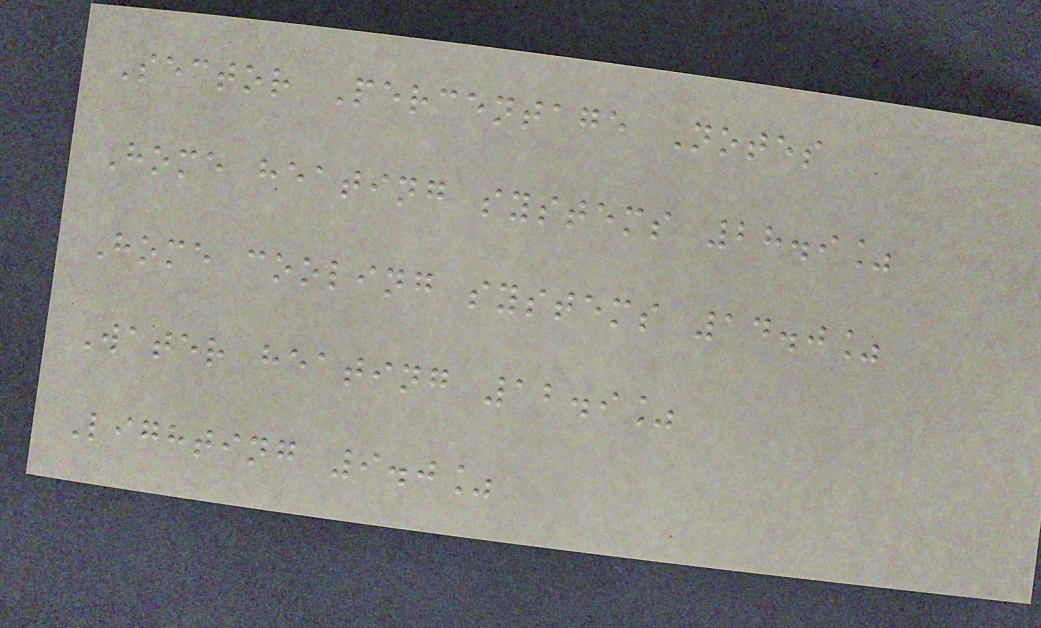Sector Percentage Notes
Home heating systems 28.9%
Home cooling systems 14.0%
Water heating 12.9%
Lighting 9.0%
